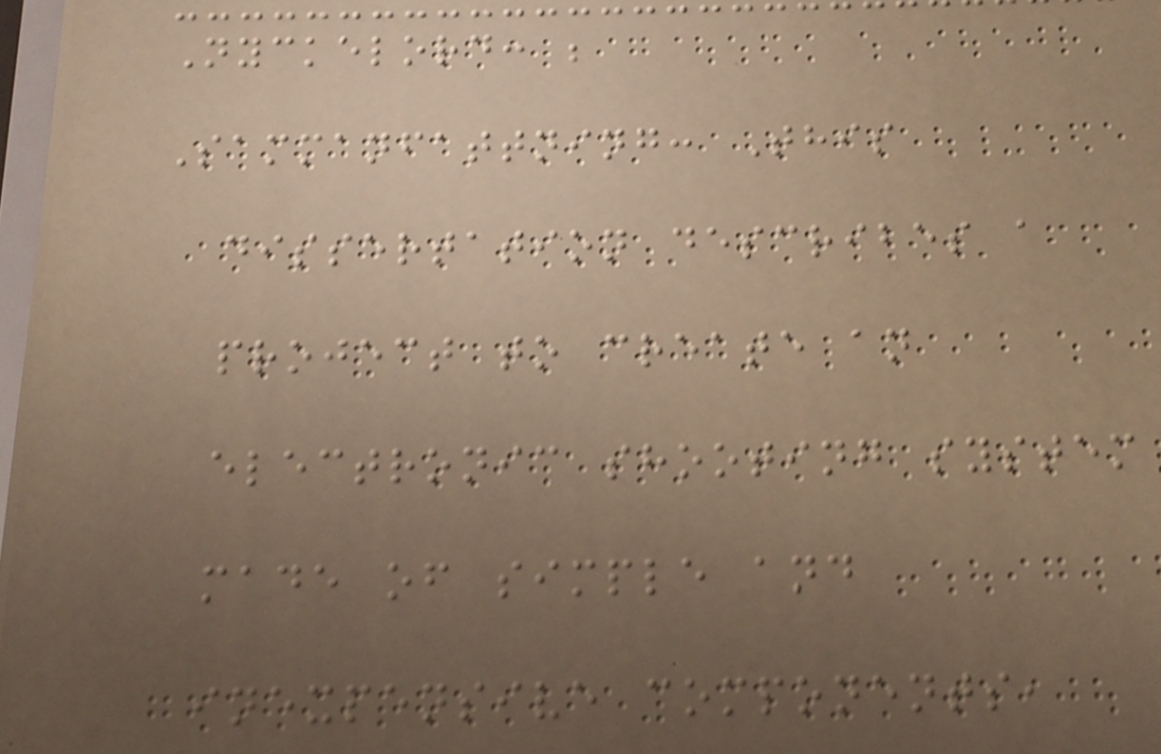Nyckelord: ;
Sammanfattning: This
dissertation describes a
project to create an
electronic shooting system
made of simple and
inexpensive components,
